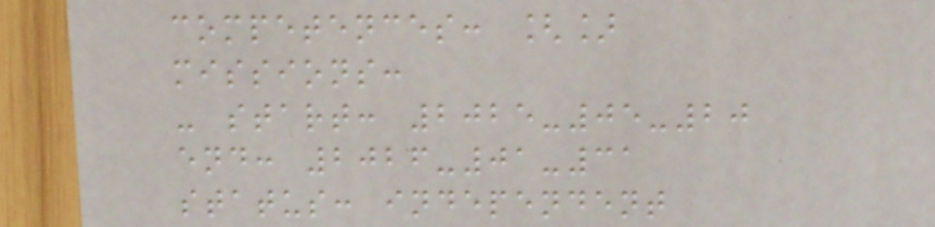competences: []
missions:
- start: 2025-05-20
end: 2026-01-31
status: independent
